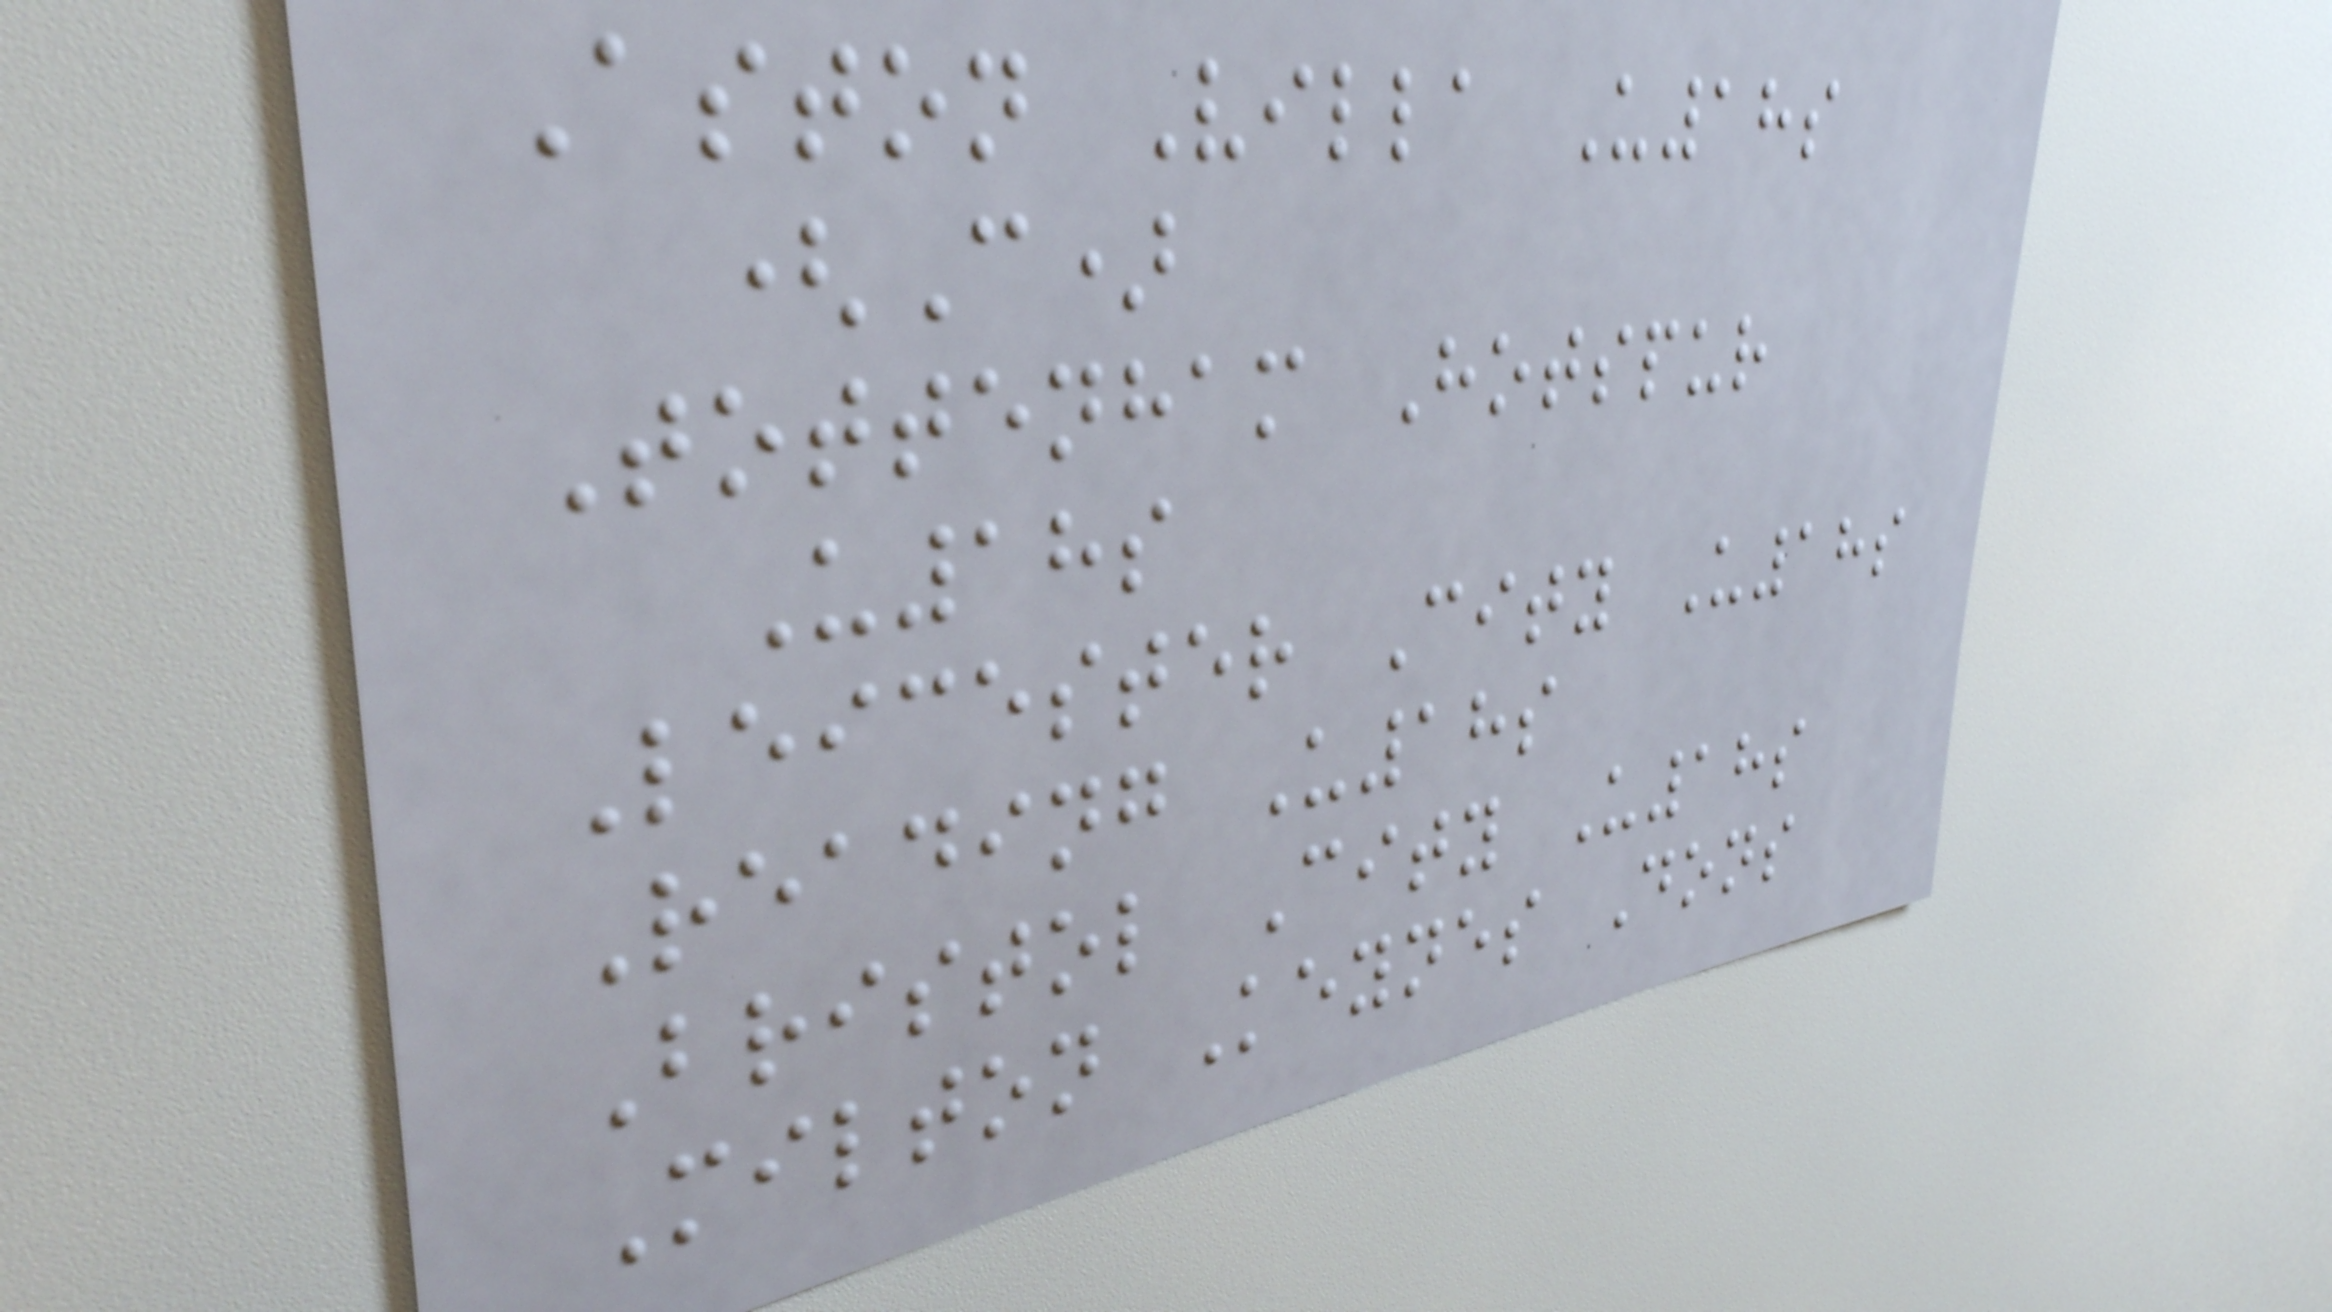Aston Villa U18s
(C)
Tottenham Hotspur
U18s
Leicester City U18s
Reading U18s
Bristol City U18s
Milton Keynes Dons
